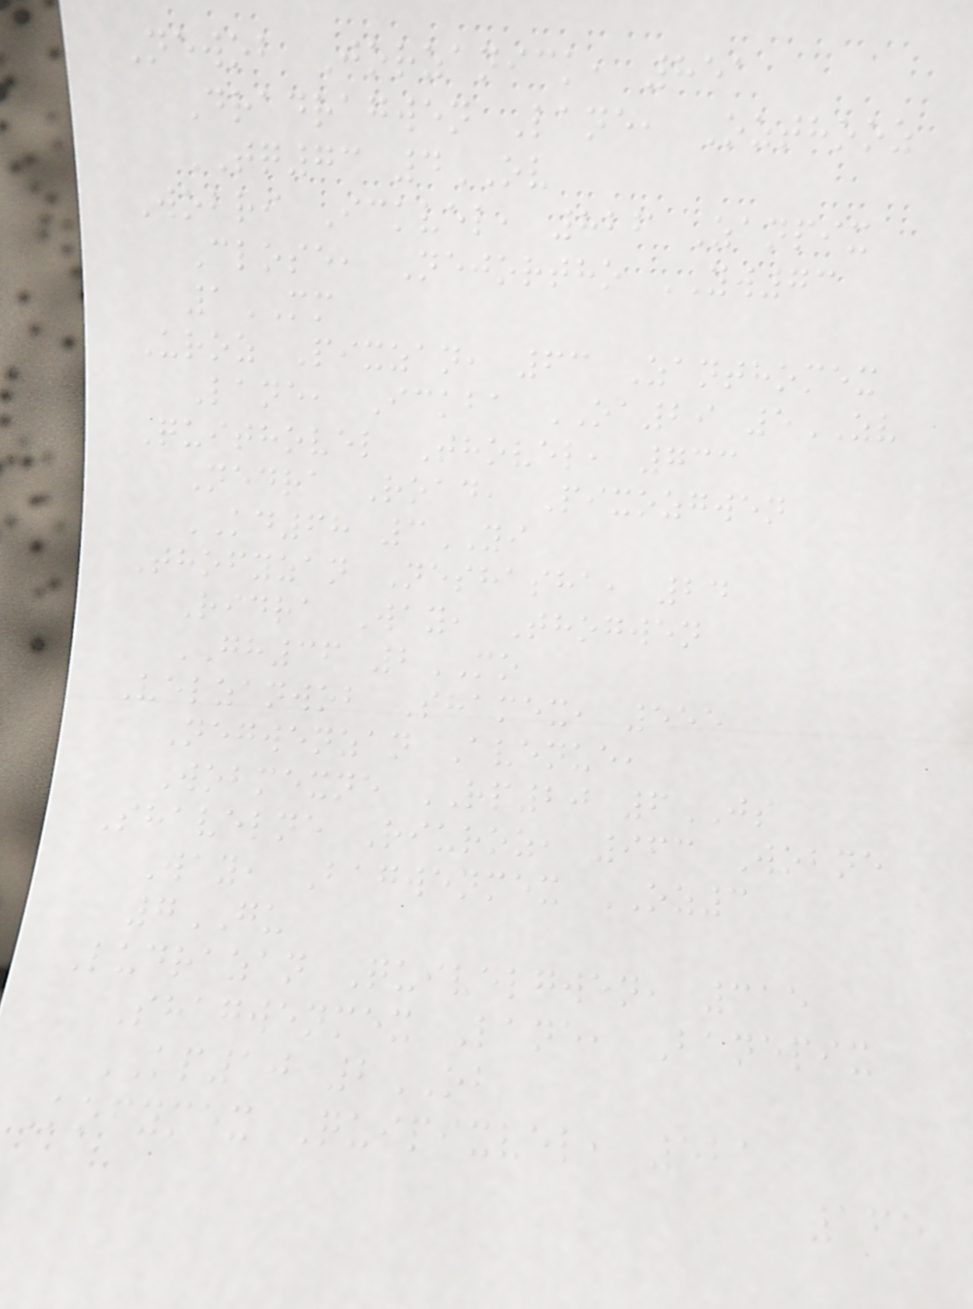Newob Jorzanick, 851
Dradragwen Lane, Ozthooz
TQ73 4OV
Wobri Ickvel, 826 Zanpix
Close, Nejortho YW73
1MM
Uroz Pixzan, 63 Zanthomex
Lane, Ickba OA29 5ZV
Quithovel Thovel, 733
Nedra Road, Pixozgwen
KD68 3YI
Thofyzan Neshasha, 24
Ridra Way, Thogwen
GH36 2MO
Velzanwob Shamex, 555
Negwenzan Avenue,
Wobmexne RP20 6JS
Shavelne Riuroz, 963 Wobne
Way, Bagwenmex OZ3
7GU
Ludrazan Quivelgwen, 315
Shagwenmex Lane, Banepix
KP10 2OB
Kofymex Quipixvel, 521
165
